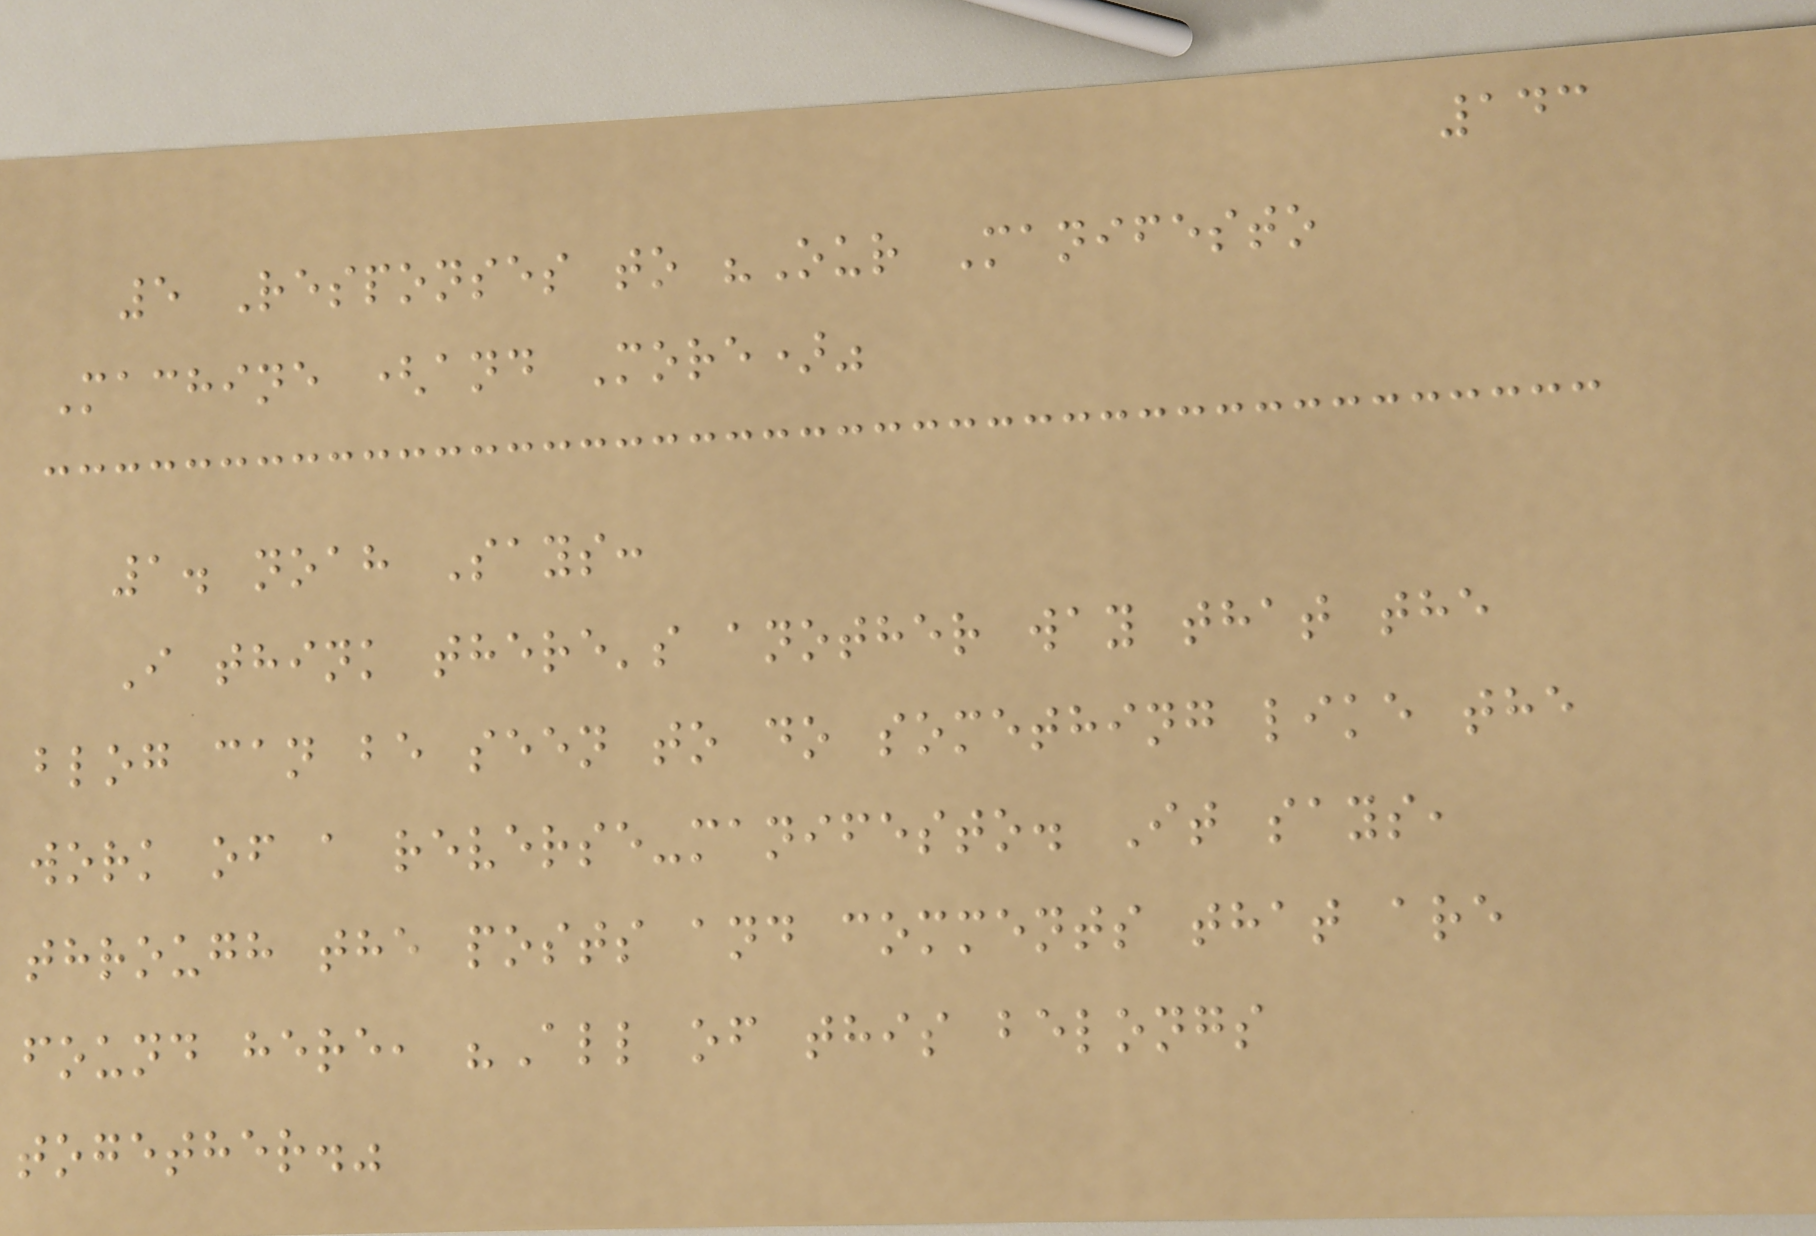143
5 Responses to "Our Manifesto
Machine (and More)"
1. noah Says:
I think there's another way that the
blog can be seen to do something like the
work of a reverse-manifesto. It says,
through the posts and comments that are
found here, "All of this belongs
together."
